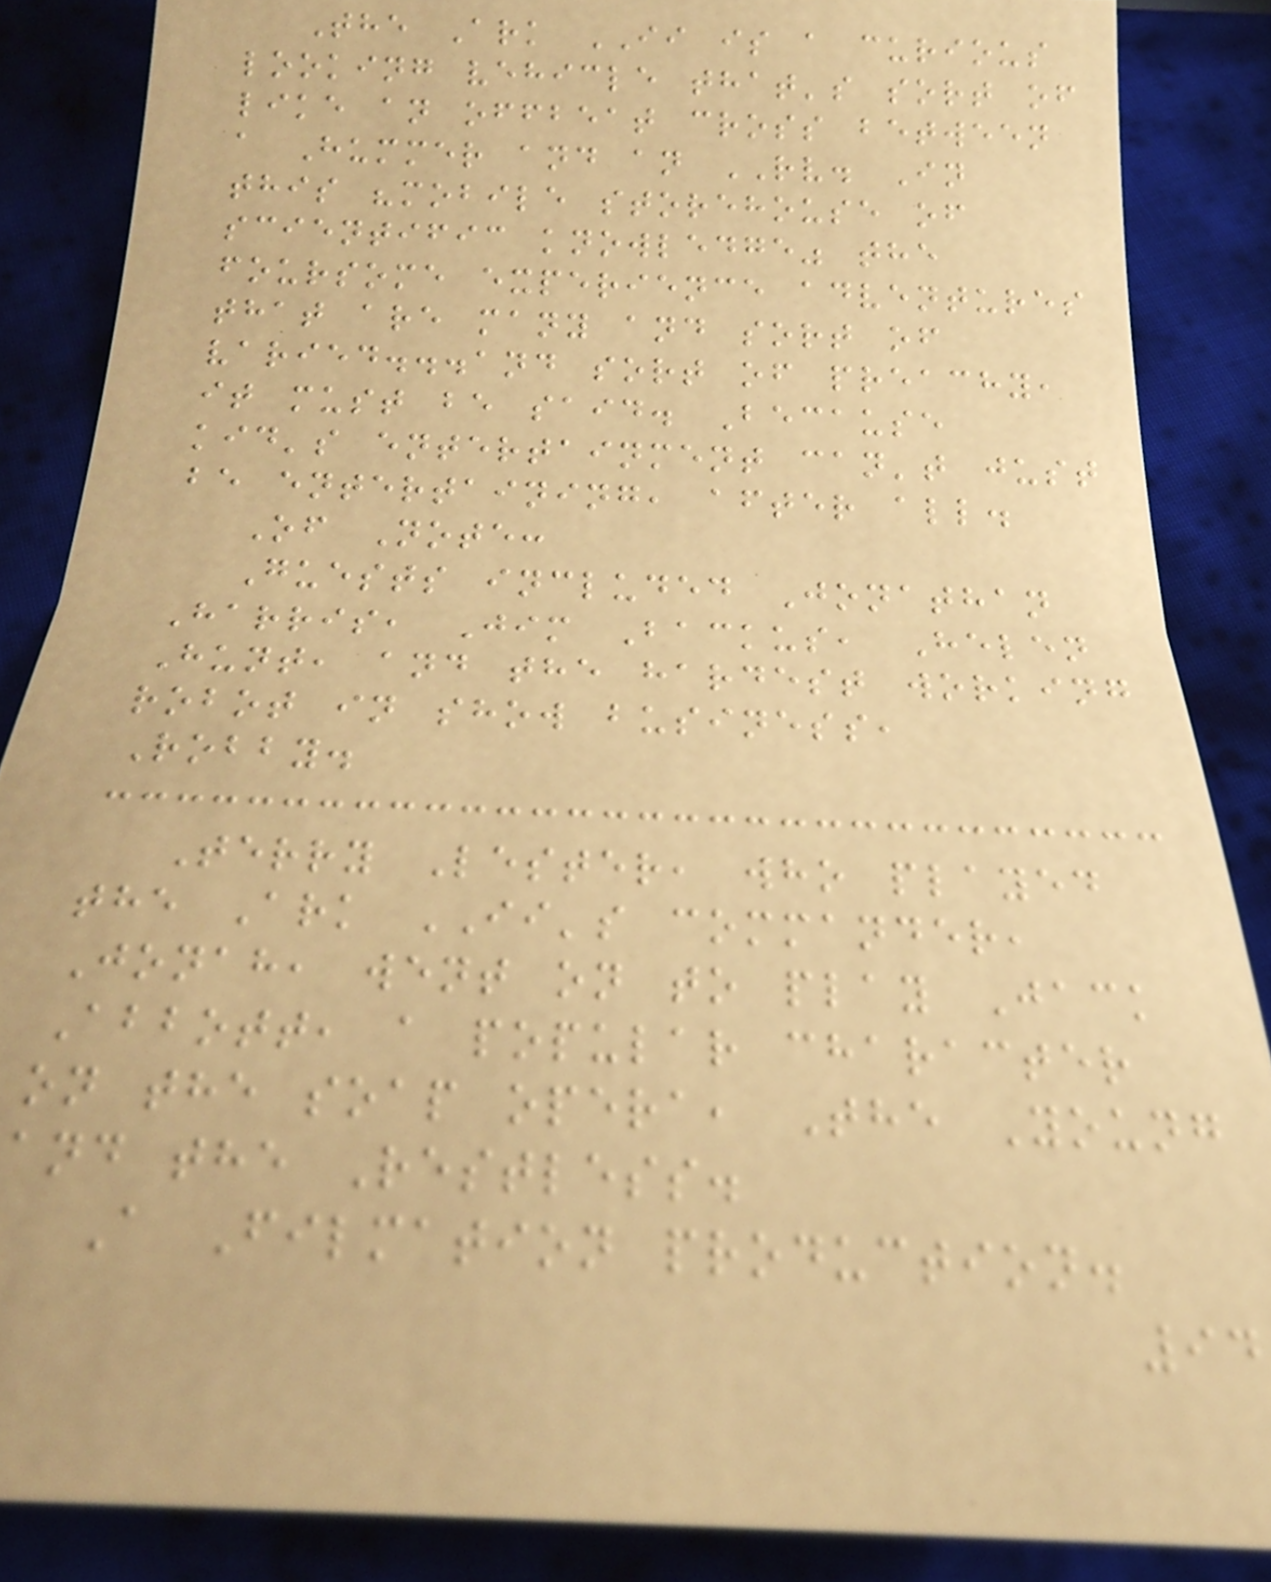The Ark II is a curious
looking vehicle that's sort of
like an offbeat cross between
a Hummer and an RV. In
this "mobile storehouse of
scientific knowledge" the
foursome experience adventures
that are many and sort of
varied...and sort of preachy,
it must be said. Because
kid's entertainment can't just
be entertaining, after all.
Of Note:
Guests included Jonathan
Harris, Jim Backus, Helen
Hunt, and the hardest working
robot in show business,
Robby.
Terry Lester, who played
the Ark II's commander,
Jonah, went on to play Jack
Abbott, a popular character
on the soap opera, The Young
and the Restless.
A Filmation production.
94
